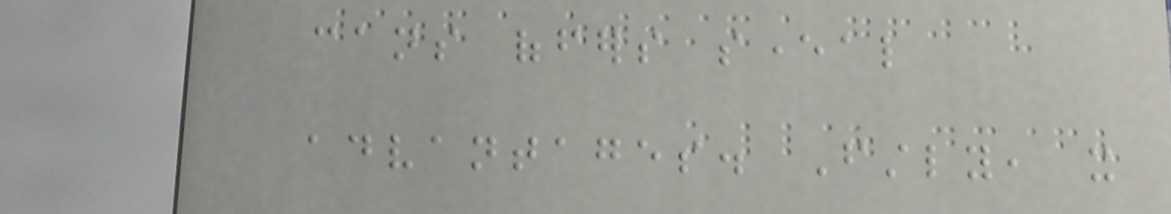cans offers several
advantages. Firstly, it
